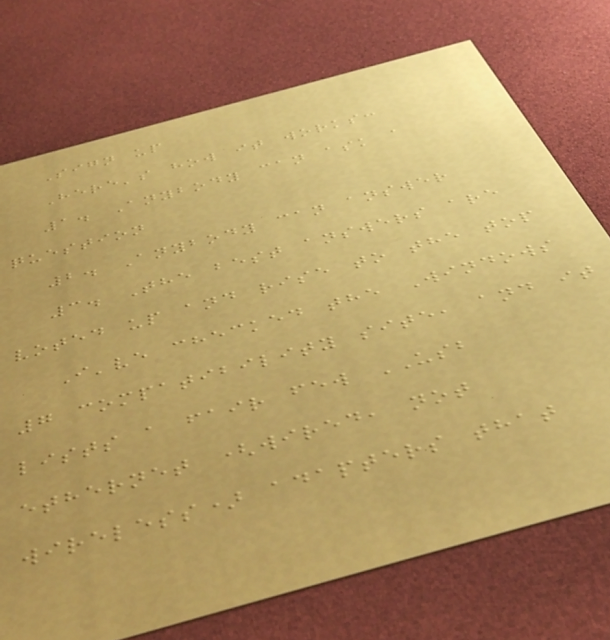Sign up
Here's how it works:
1. Anybody can ask a
question
2. Anybody can answer
3. The best answers are
voted up and rise to the top
I've checked the Windows
7 compatibility site, and it
lists a fair few USB
ethernet (wired, not
wireless) adapters that
